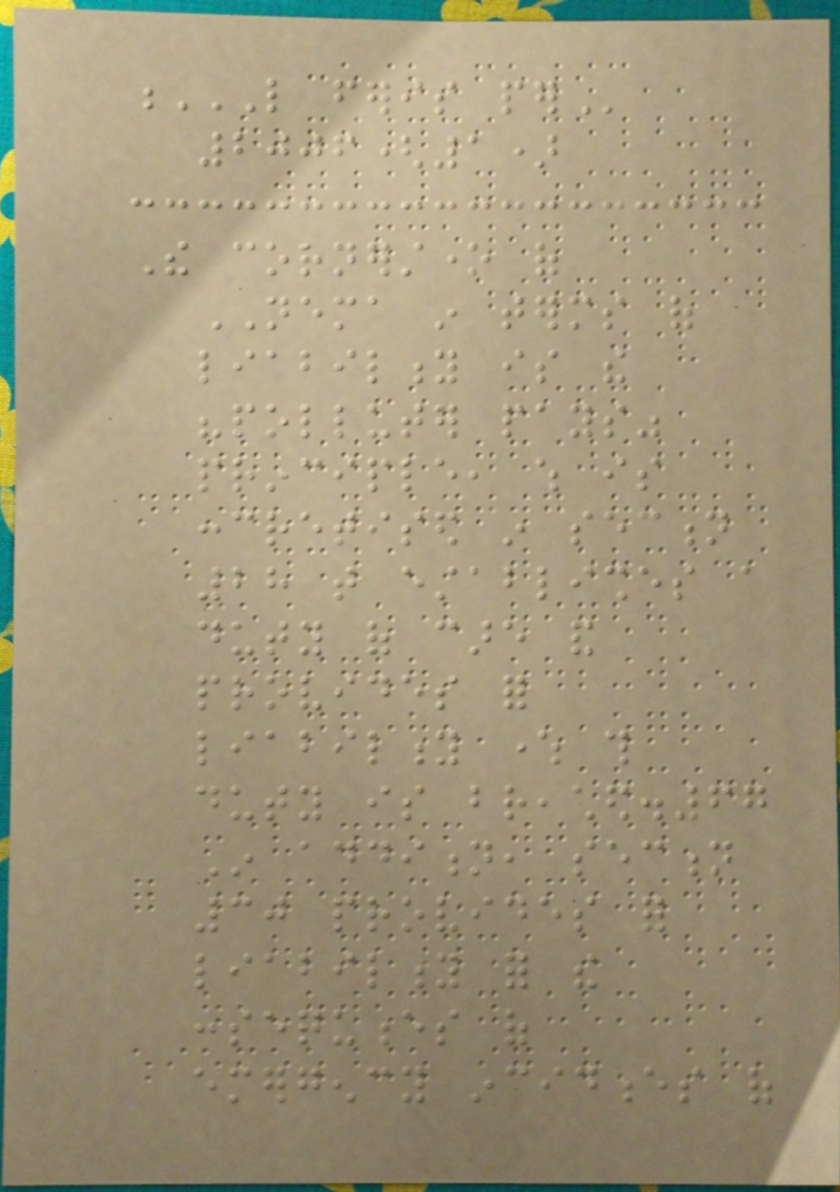L FERIS PER
2006(1)
The cornerstone of
NEMA in terms of
liability is the
"polluter pays"
principle, which is
concretised in section
28 that establishes a
duty of care and
provides for
liability where this
duty is breached.67
In addition, section
30 provides for
liability for the
consequences of
emergency incidences of
